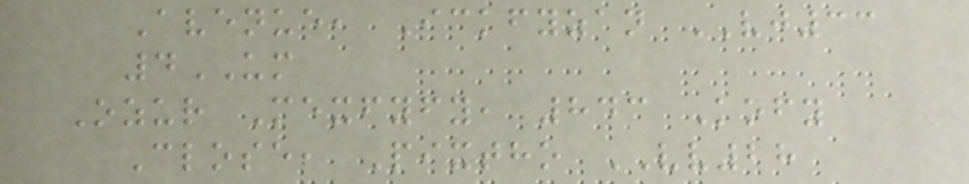Avenue, Ickfyzan VJ33
4UM
Ozur Mexfyfy, 843 Kofy
Close, Pixtho VV28
